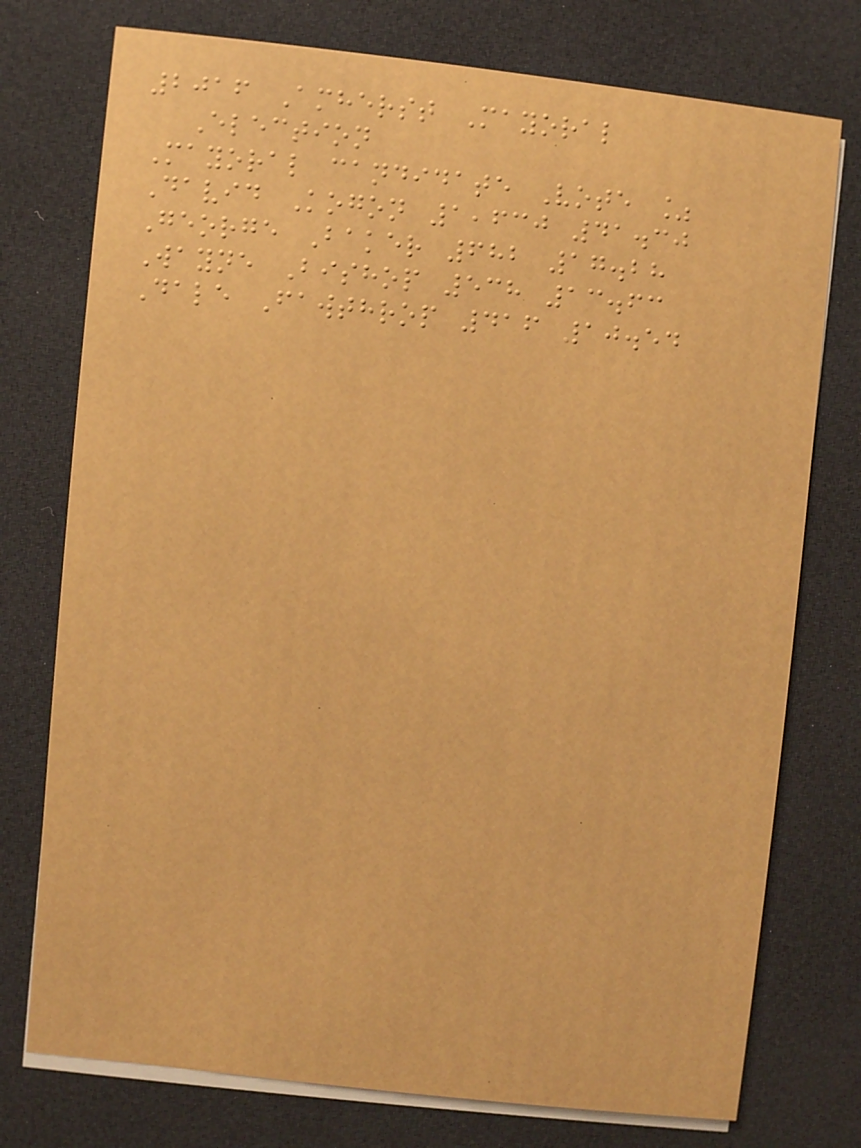2016 Amherst Mayoral
Election
Mayoral candidate Vote %
David Kogon 1,630 41.30
George Baker 682 17.28
Wayne Bishop 538 13.63
Dale Fawthrop 416 10.54
